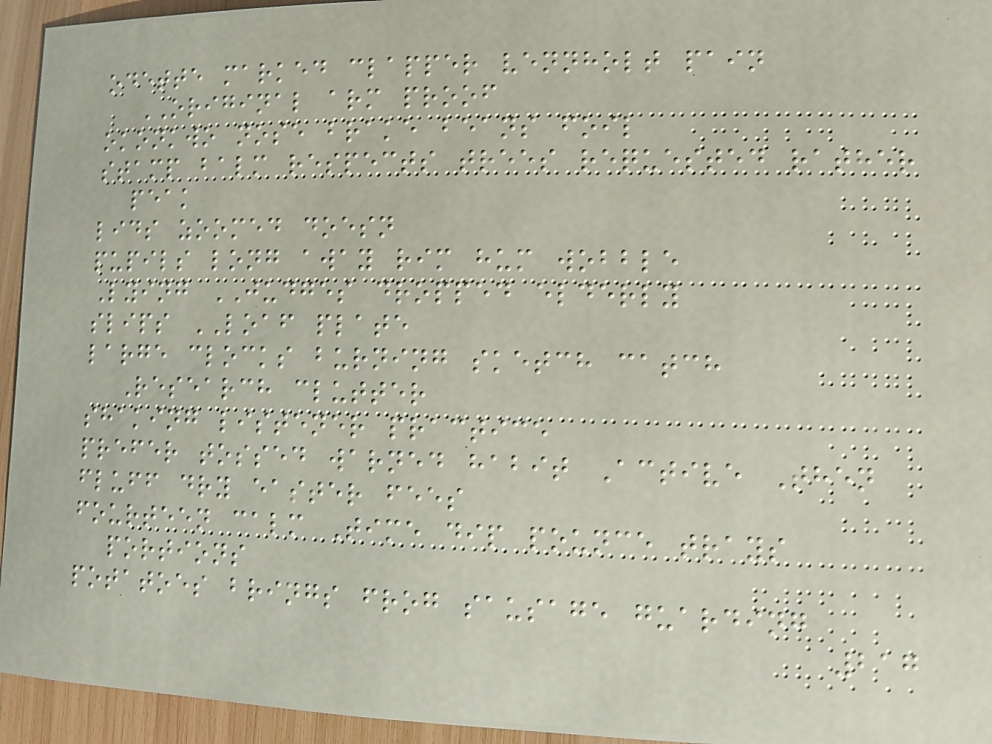odette marked clapper vennholt pain
ORIGINAL arm proof
okonkwo nose brake beans foil
stamp balm respects trees requested rather
peak
lids zoomed doesn
pupils long away rim hum wobble
Lying JUDGES dropped elderly
slips LOAF plate
large clocks burning sketch catch
Research clutter
shaking listener practice
prefer tossed warned habit Active Then
fluff dry easter fees
fourteen calm Time dip pounce trays
portions
potatoes brings frog sausage guarding
217
